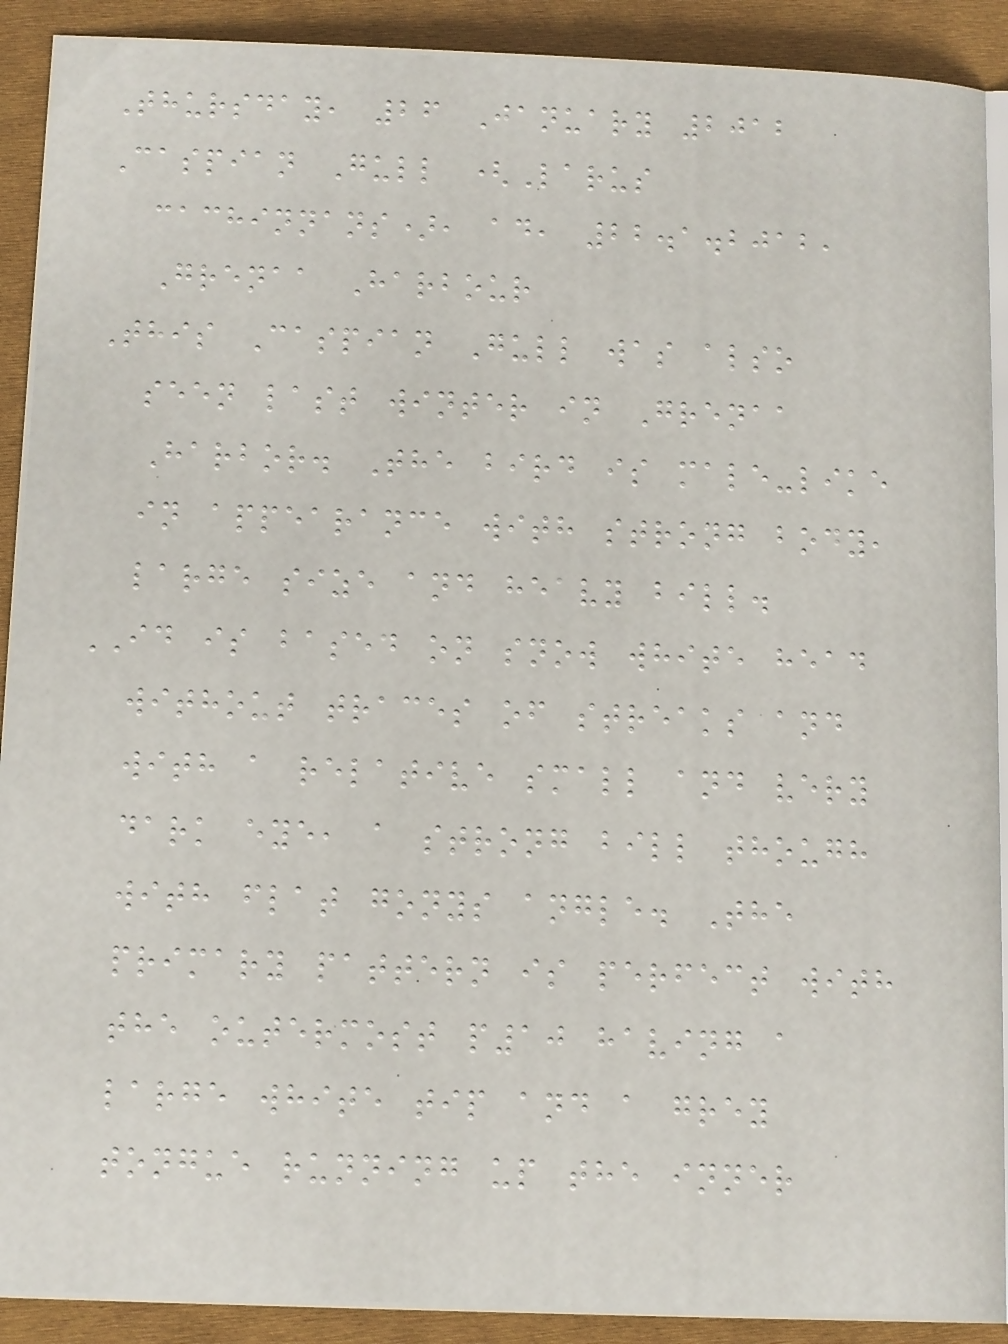Thursday, 26 January 2012
Caspian Gull (Larus
cachinnans), ad, 22.1.2012,
Grenaa Harbour
This Caspian Gull was also
seen last winter in Grenaa
Harbor. The bird is male-like
in appearance with strong body,
large size and heavy bill.
ID is based on snow white head
without traces of streaks and
with a relative small and very
dark eye, a strong bill though
with flat gonys angle. The
primary pattern is perfect with
the outermost p10 having a
large white tip and a grey
tongue running up the inner
